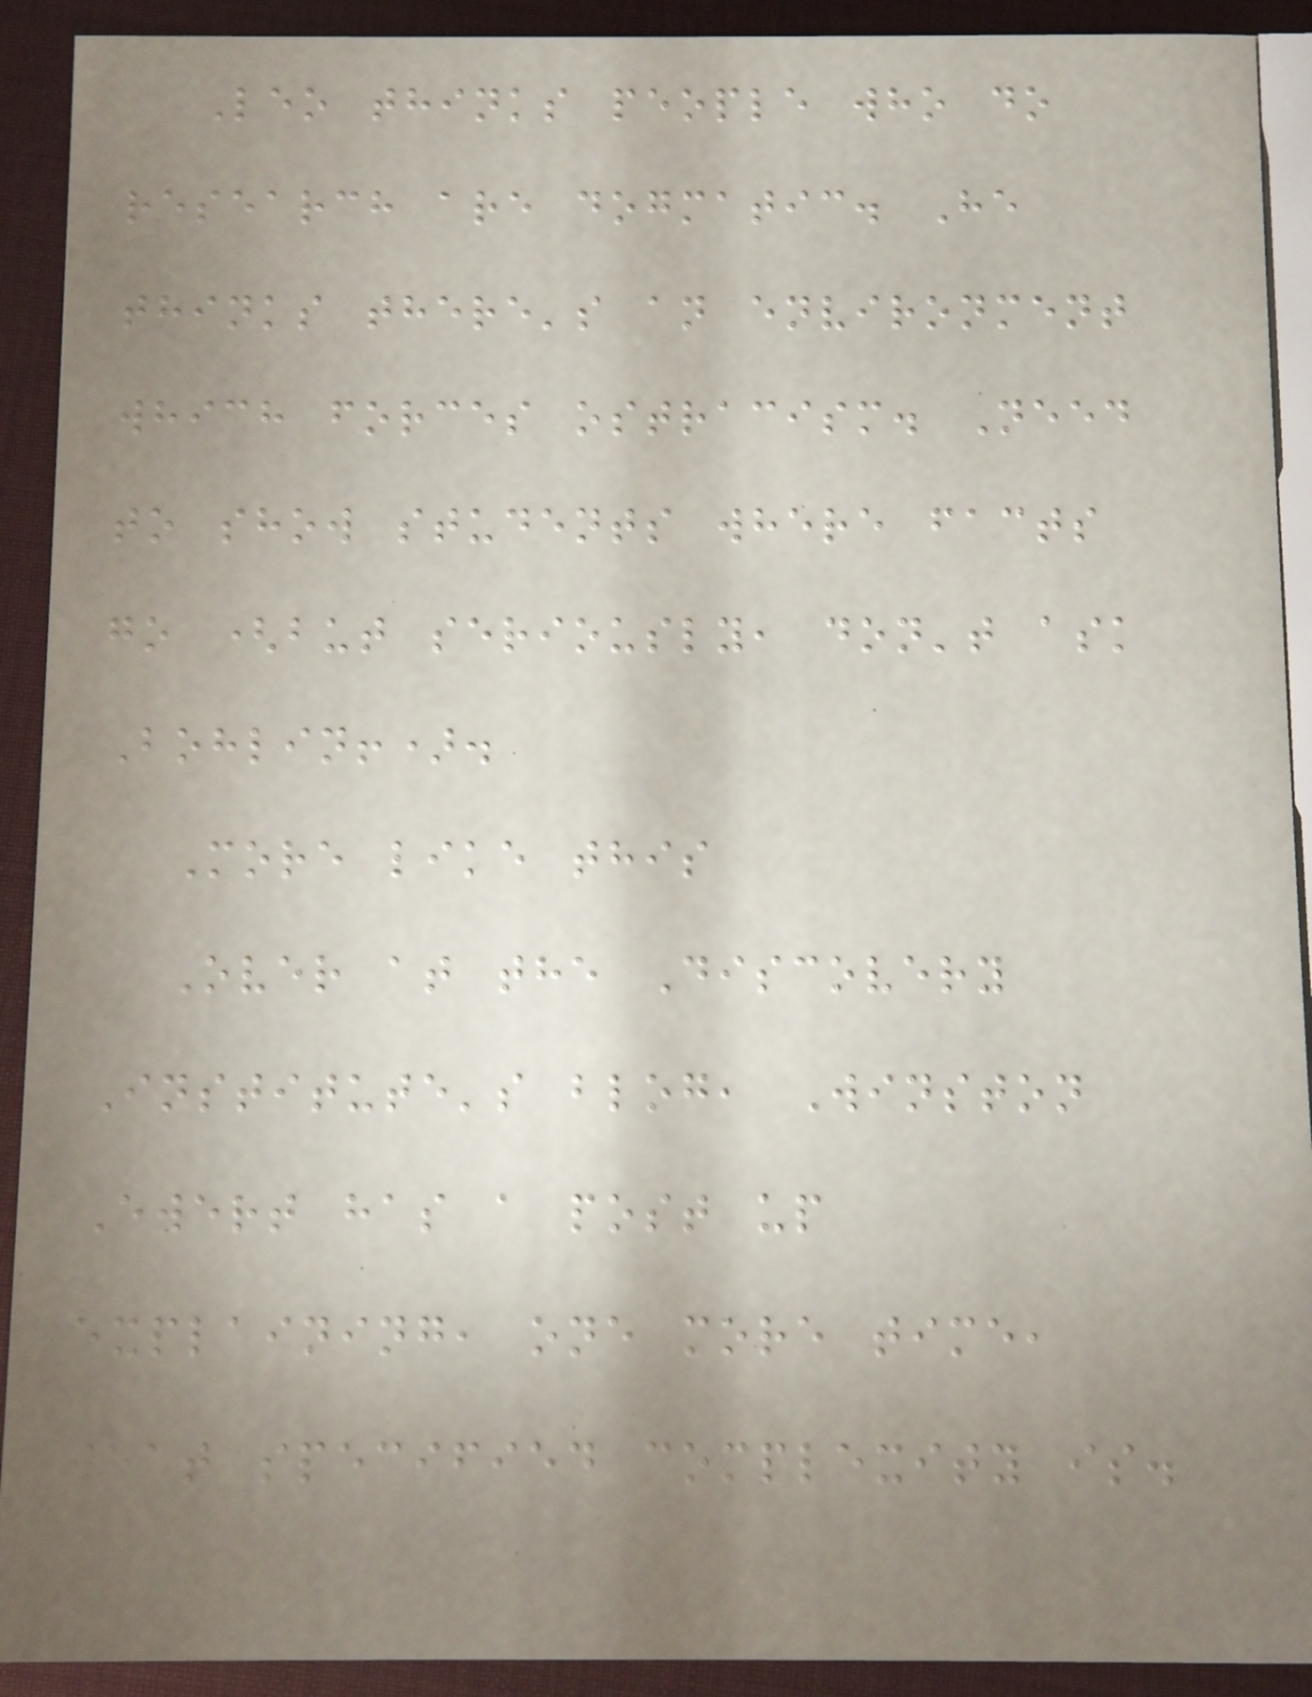Leo thinks people who do
research are dogmatic. He
thinks there's an environment
which forces ostracism. Need
to show students where facts
go (but seriously, don't ask
Bohlin!).
More like this
Over at the Discovery
Institute's blog, Winston
Ewert has a post up
explaining, one more time,
what specified complexity is.
